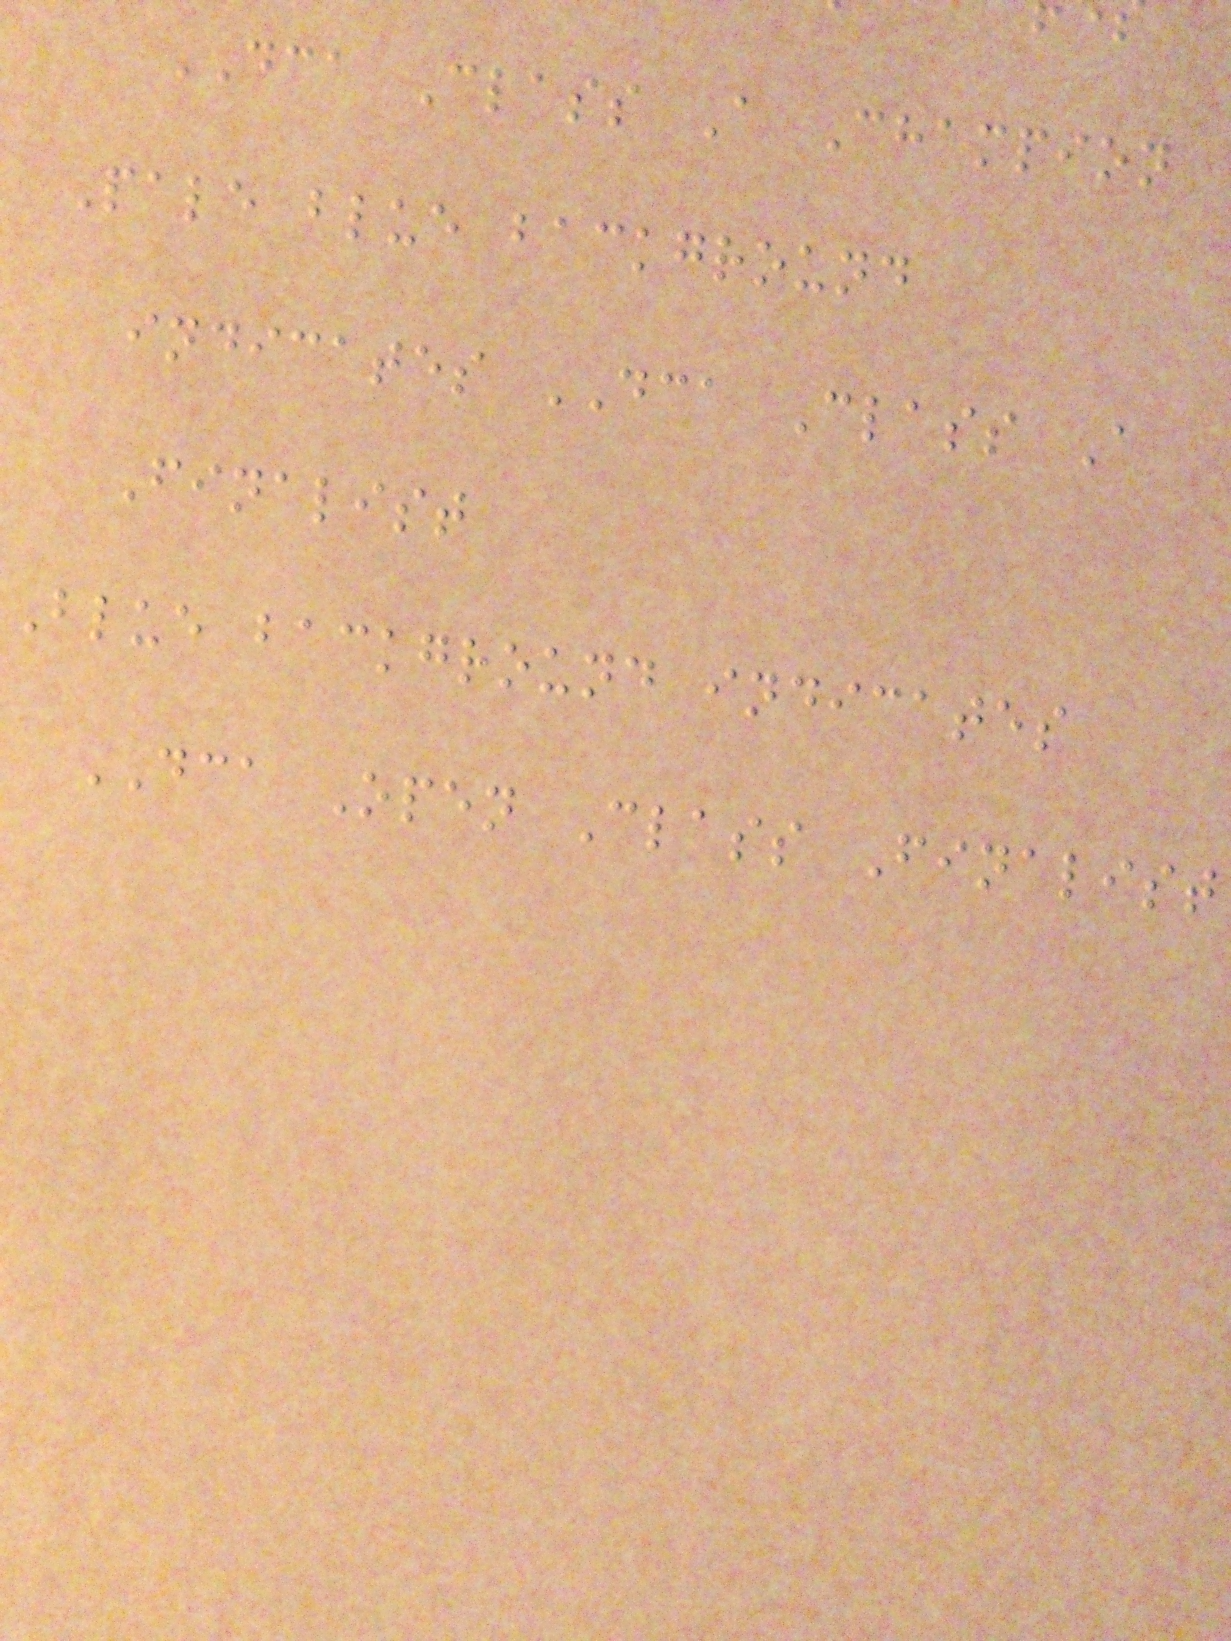DCA Class A Champion
Pale blue background
indicates DCA Class A
Finalist
Blue background indicates
DCA Open Class Finalist
